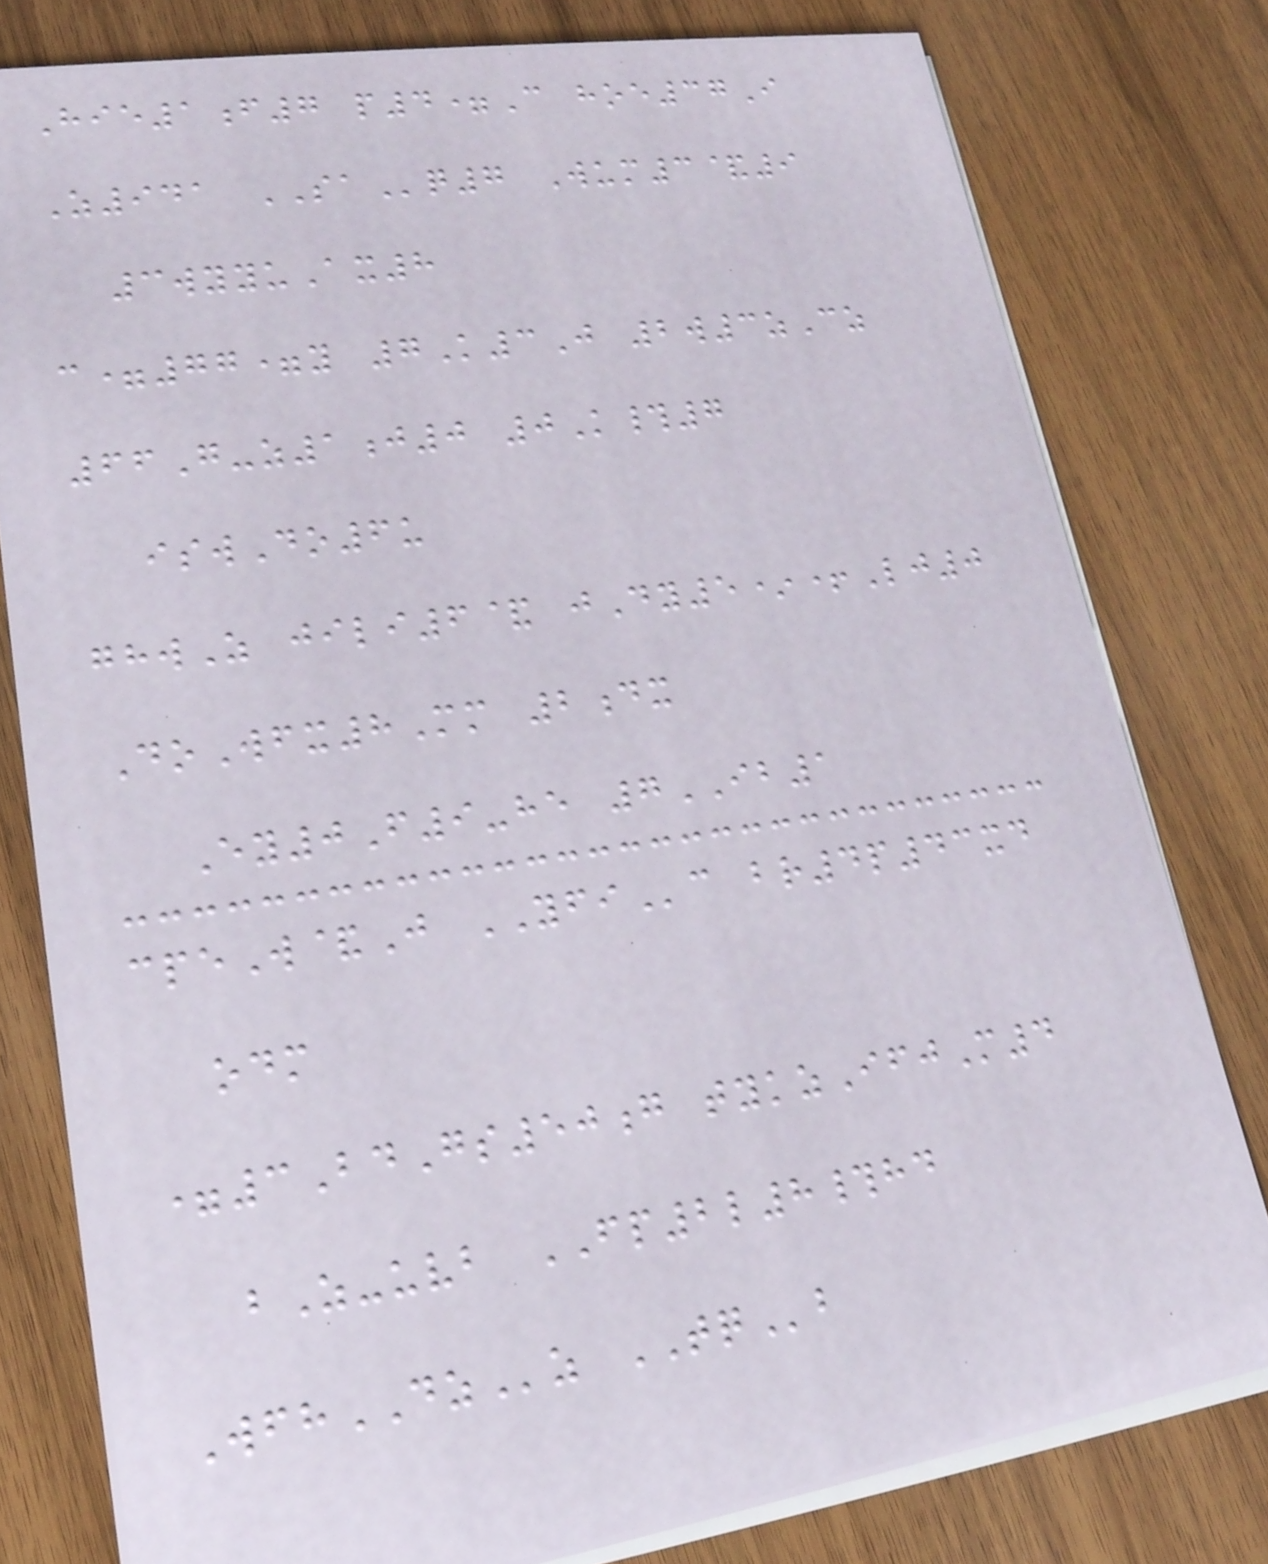Hie1f7 p4=C hoe37I
Z941 SAq7 Wum3&9
3wyyuAx8
c=77=y 7K3J 2w3zCz
66G-z1j0 0K#7
iswDo6u
ghwZ jili6& jDy5*+Lj0
DoWfx8Mm 2dx
Ey0F9-he 7IB1
cpeW&J YFIc br4p43xd
odm
=3BdGs50g tykzIfjM4
bZ-uvb FP2l8#hd
WfhDZz TQb
